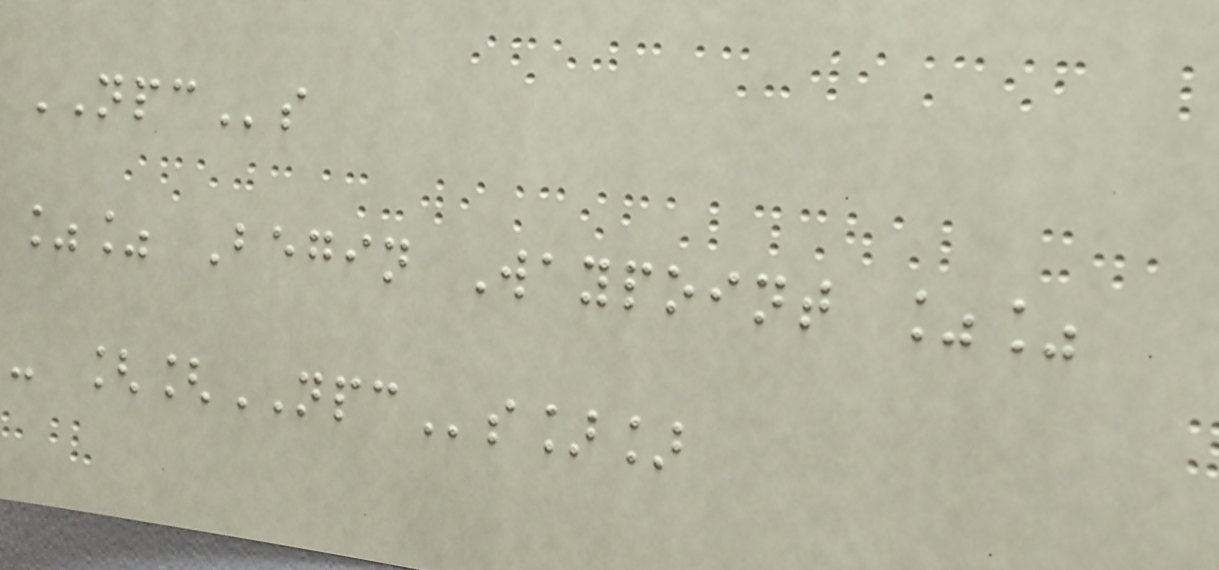NPCs
%% Begin Waypoint %%
- [[NPCs]]
